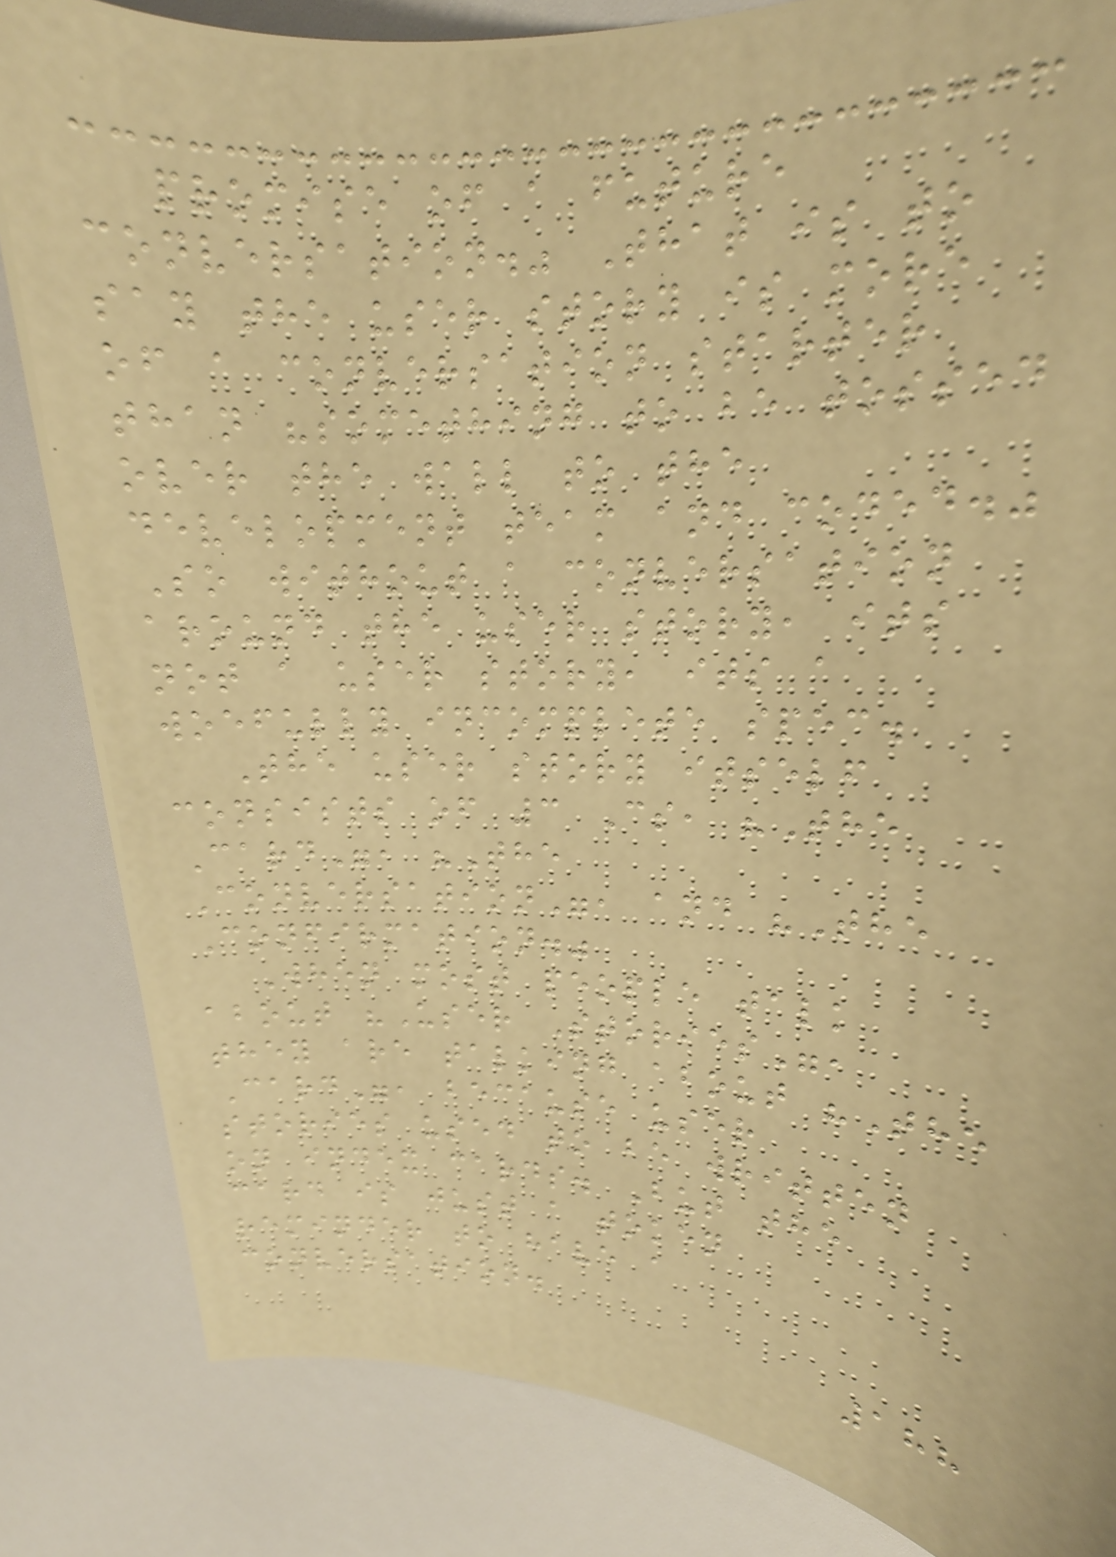promise of a future
conversation." That is to
say the user story is more
of a conversation starter
than "something to be tossed
over the wall to the
development team and coded."
So without a conversation
around the user story, its
not a user story, its a
woefully incomplete spec.
The user story itself
consists of 3 Cs, "The
Card", "The
Conversation", and "The
Confirmation."
When most people talk
about "User Stories",
they are talking about "The
Card", because user
stories used to be written
on index cards. But the
card is just a token
reminder to have a
conversation.
188
